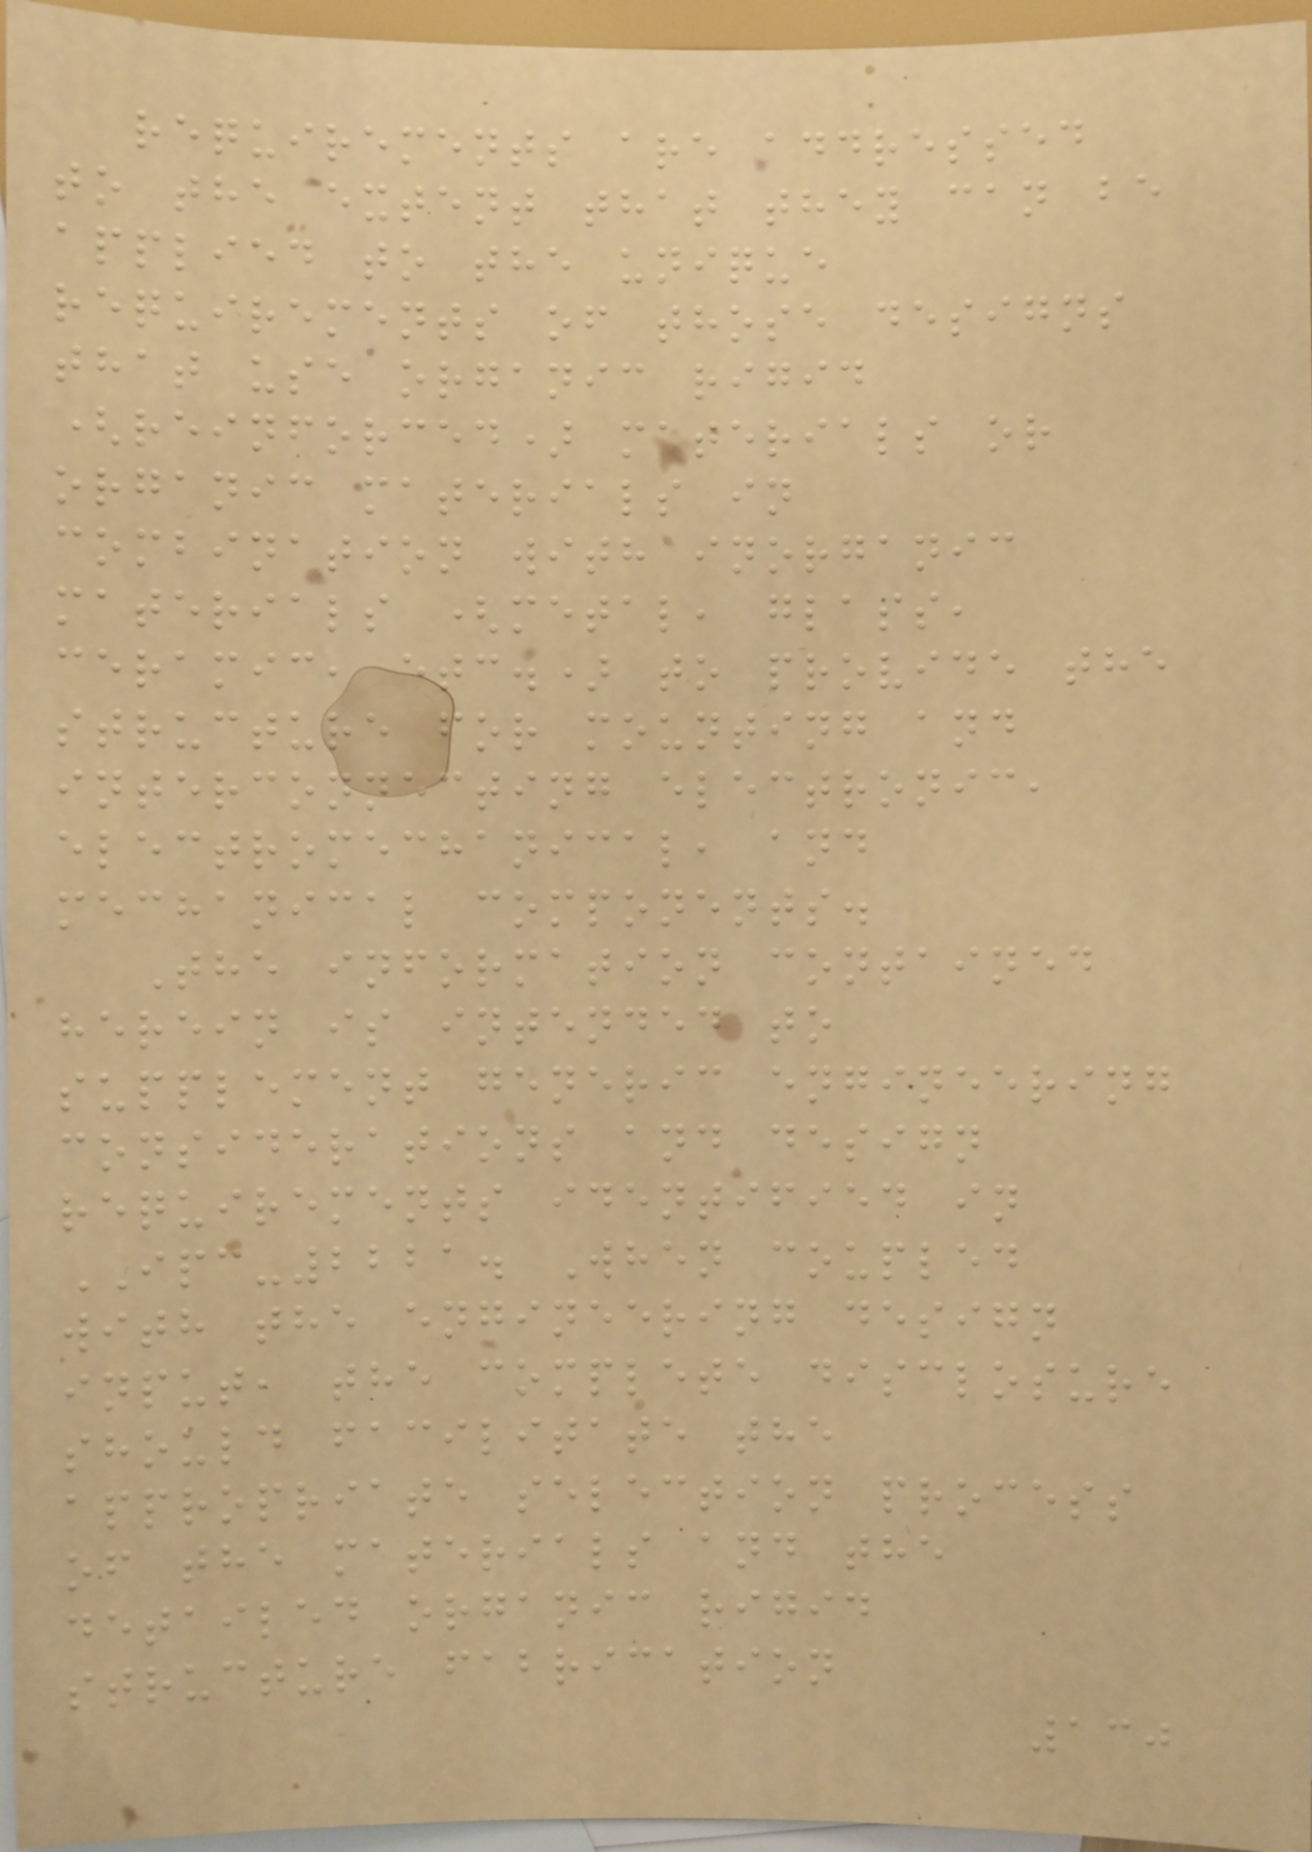requirements are addressed
to the extent that they can be
applied to the unique
requirements of those designs
that use organic rigid
(reinforced) materials or
organic materials in
combination with inorganic
materials (metal, glass,
ceramic, etc.) to provide the
structure for mounting and
interconnecting electronic,
electromechanical, and
mechanical components.
The information contained
herein is intended to
supplement generic engineering
considerations and design
requirements identified in
IPC-2221. When coupled
with the engineering design
input, the complete disclosure
should facilitate the
appropriate selection process
of the materials and the
detailed organic rigid
structure fabrication
130
